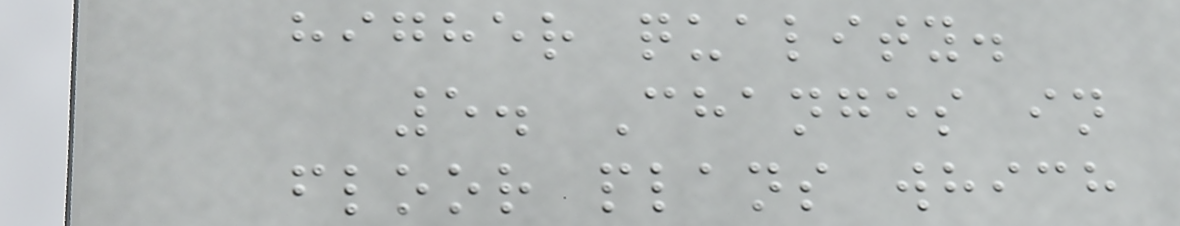higher quality.
5. Changes in
floor plans which
